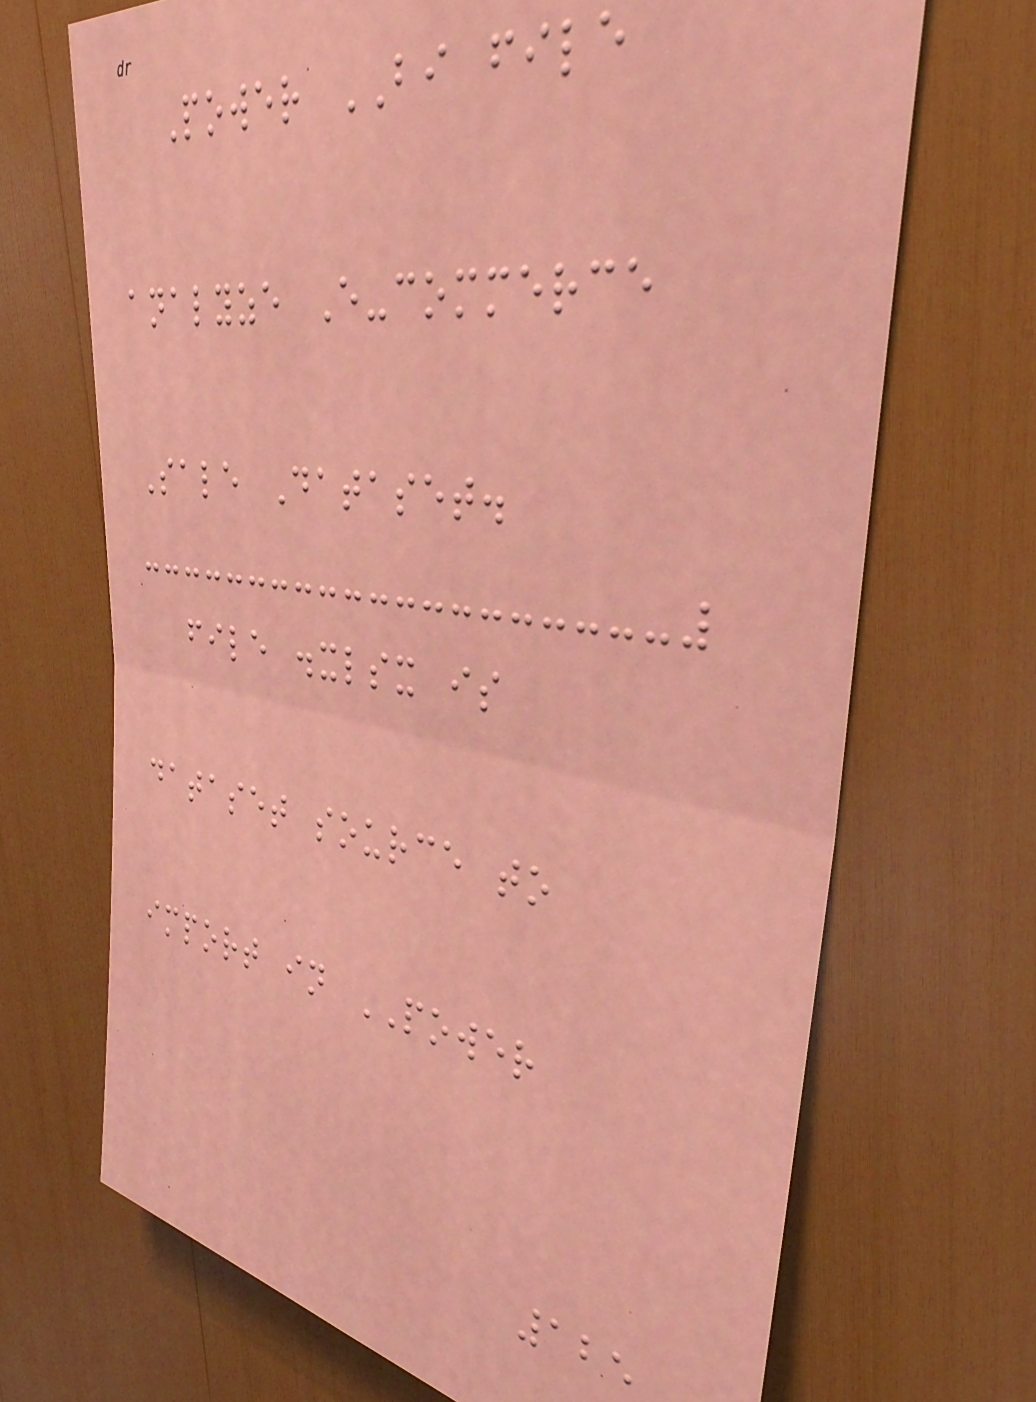Power BI file
analyze E-commerce
Sale Dataset.
file .xlsx is
dataset source to
import in POWER
125
